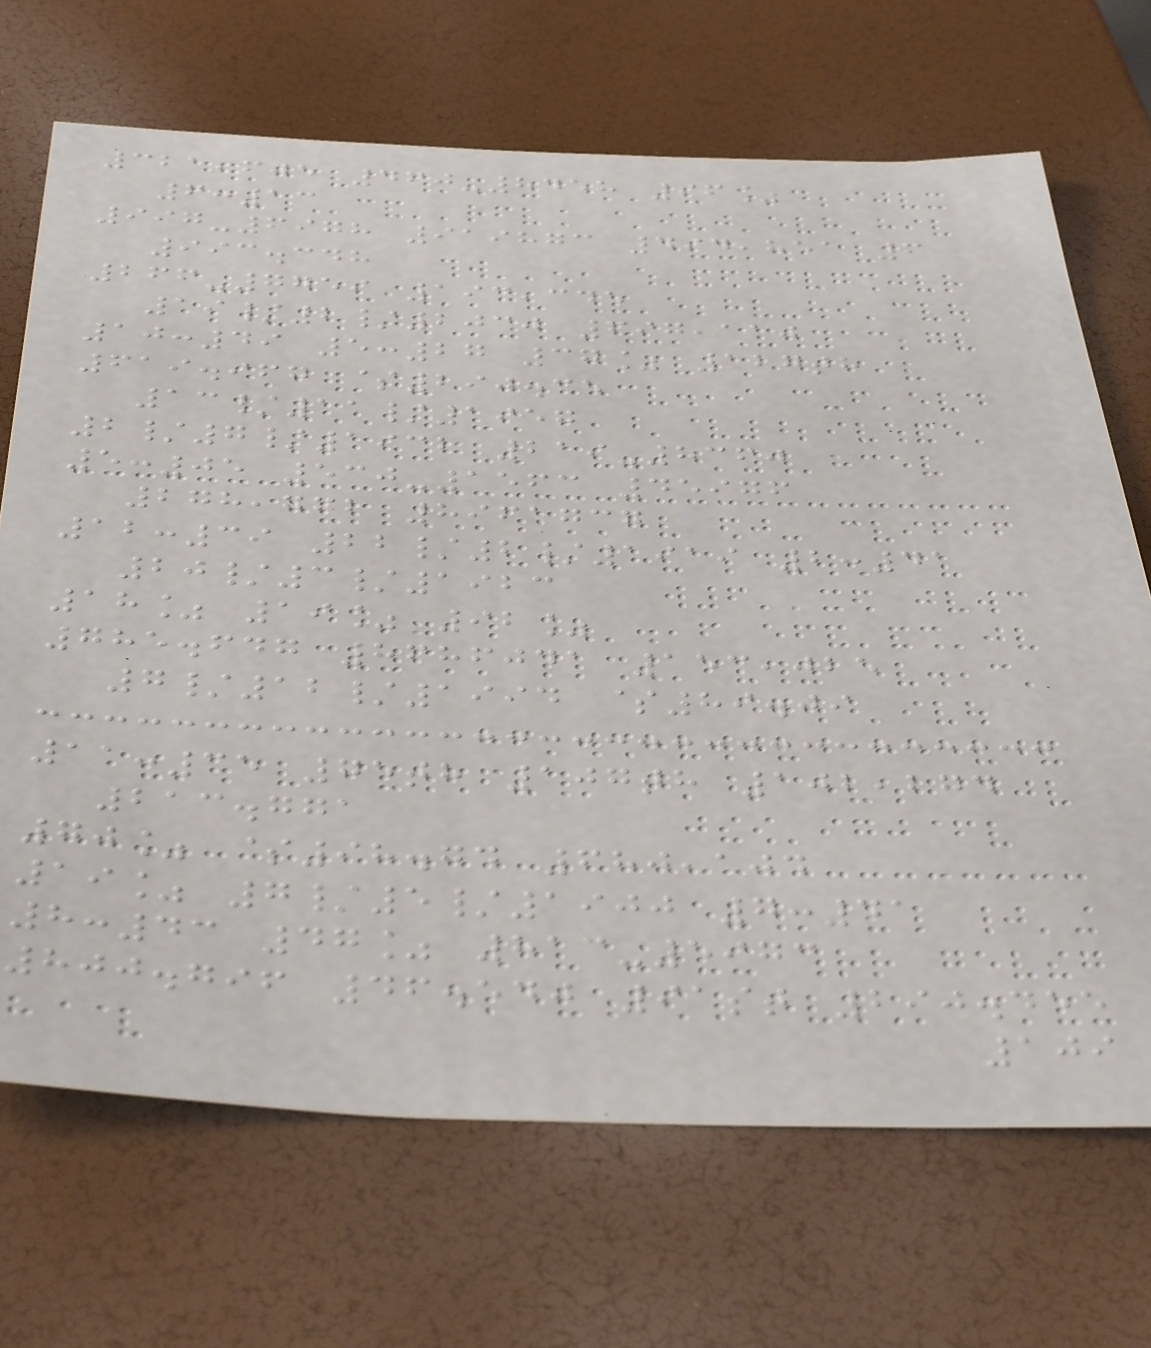321,605 460-8458 96%
6:13
997-6978 919873 494,851 6
993.348
266-7759 193,345
19/2/2030 697,110
10:49 5:27 37% 127th
619.967 $290.35
13/11/1957
2/7/1932 219-8360
5:05 530-1563 45976
278,772 8961737
12:39 22/2/1919 2:41
20/3/1923
18% 19% 92%
785.647 8686041 153,025
7/12/1994 $89.09
11:35 75th 107th 102,274
213.771
70% $98.74 680,104
19% 7/5/1900 7:41
8:43 47% 813-5973
800.796 46.540 91st 290.455
109
